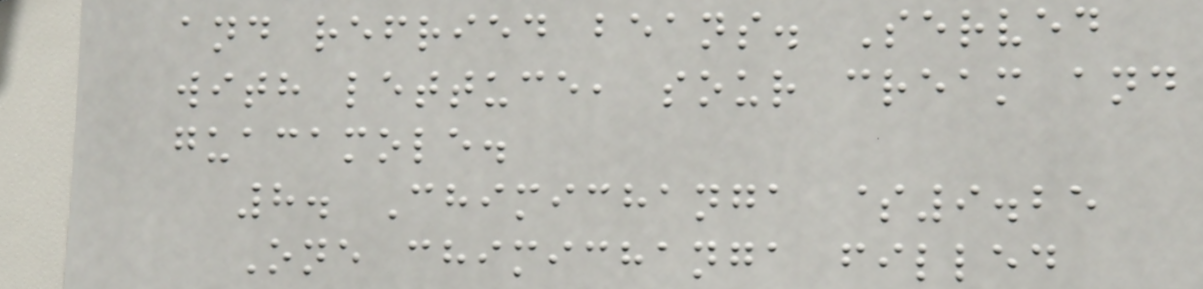and refried beans. Served
with lettuce, sour cream and
guacamole.
8. Chimichanga $9.25
One chimichanga filled
